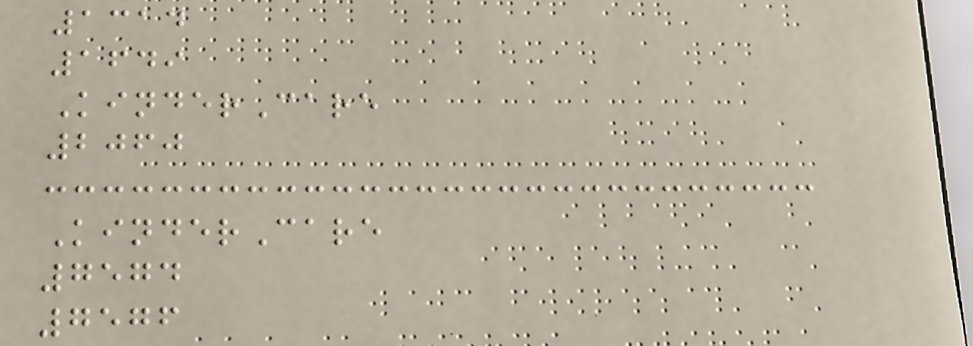1314
1649
KinderCare
2060
KinderCare
7574
7576
